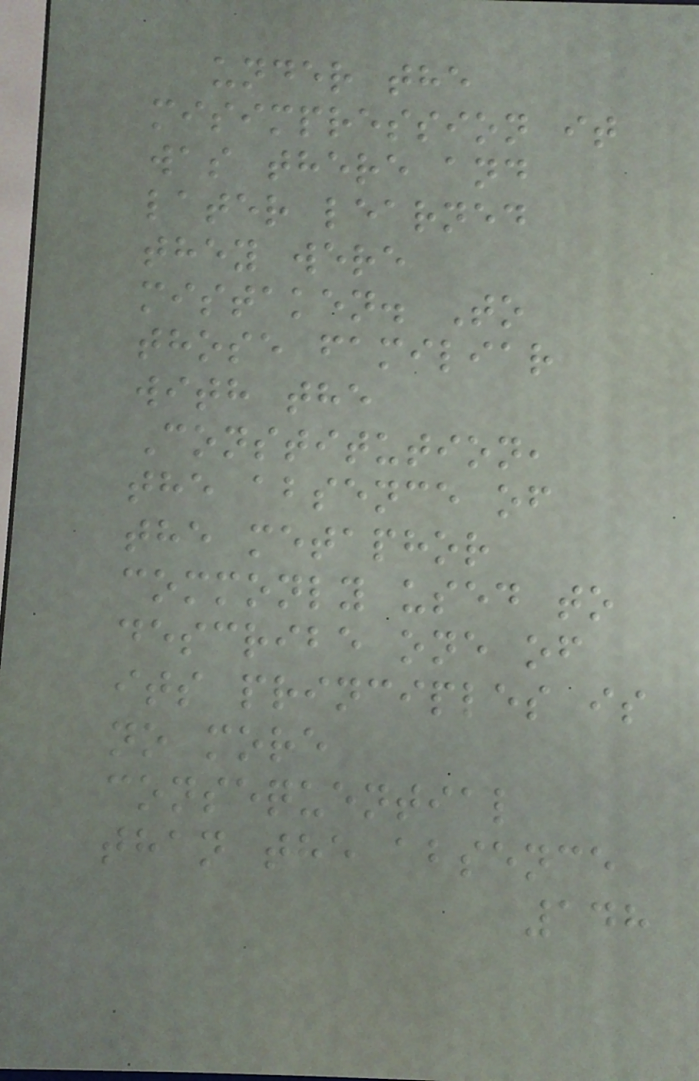under the
misimpression it
was there and
later learned
they were
mistaken. To
those familiar
with the
Constitution,
the absence of
the metaphor
commonly used to
describe one of
its principles is
no more
consequential
than the absence
148
